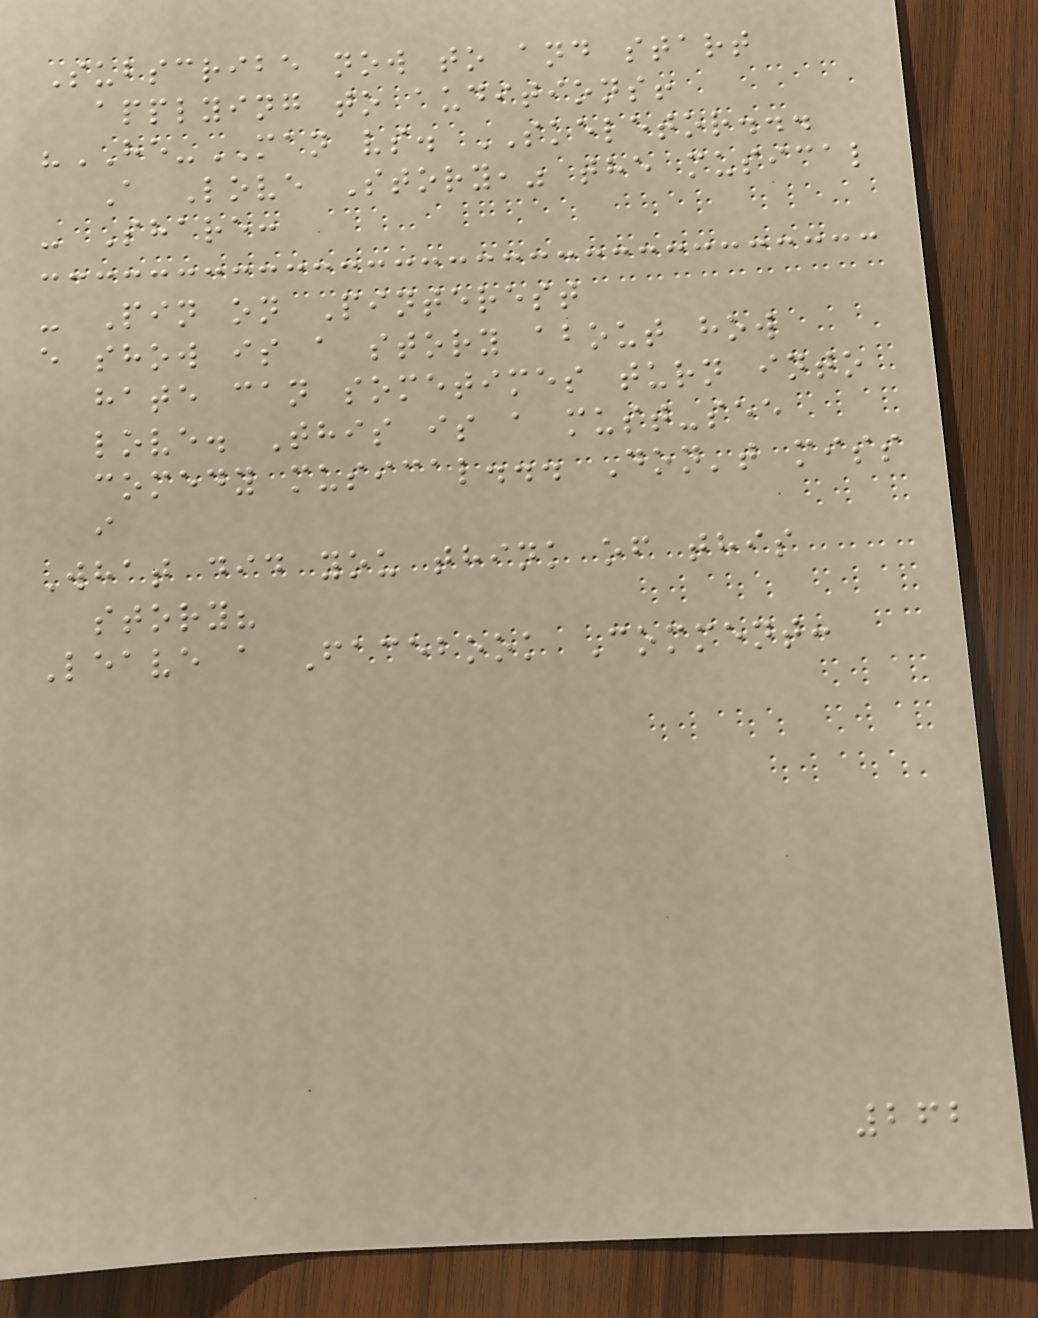Subscribe now to and start
applying to auditions!
"HE-MAN vs. SKELETOR...
A Love Story," the musical
- Share:
- Pin on Pinterest
e show is a story about how
hate can sometimes turn into
love. This is a must-see
comedy musical... Don't miss
i
What did you think of this
story?
Leave a Facebook Comment:
262
